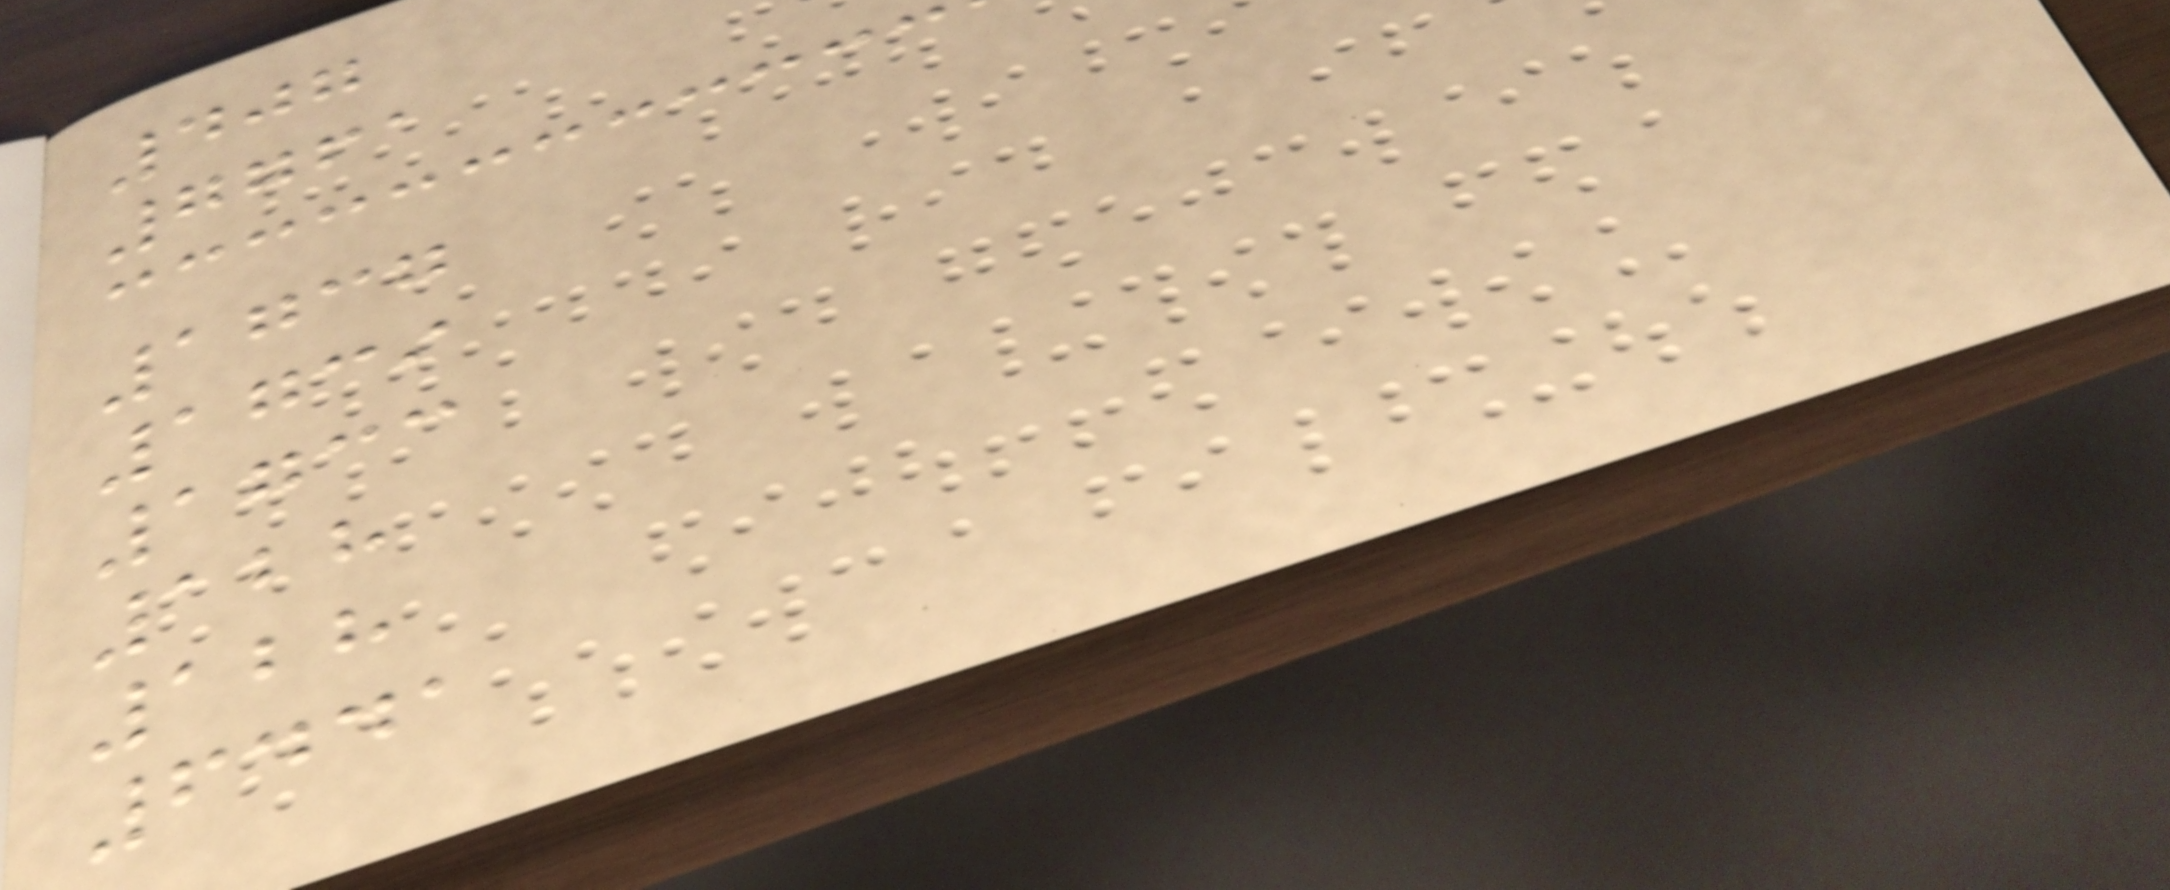407
7761
1737
1739
1733
128
128
6441
